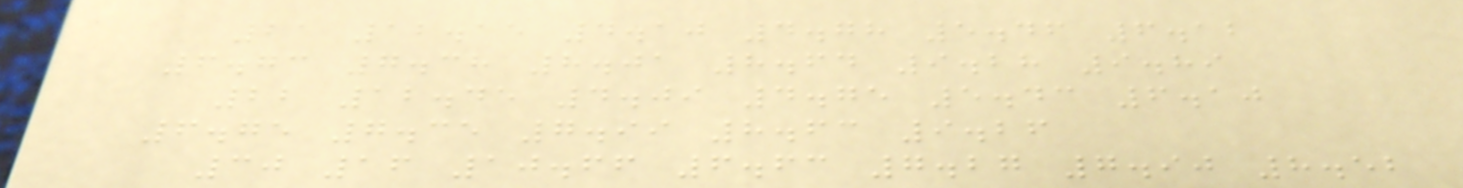21 12.15 4.10 4.78 5.46 6.12
6.73 7.38 8.01 8.64 9.28 9.89
22 12.45 4.09 4.75 5.43 6.10
6.75 7.35 7.99 8.63 9.26
30 16 10.66 6.63 7.27 7.90 8.52
